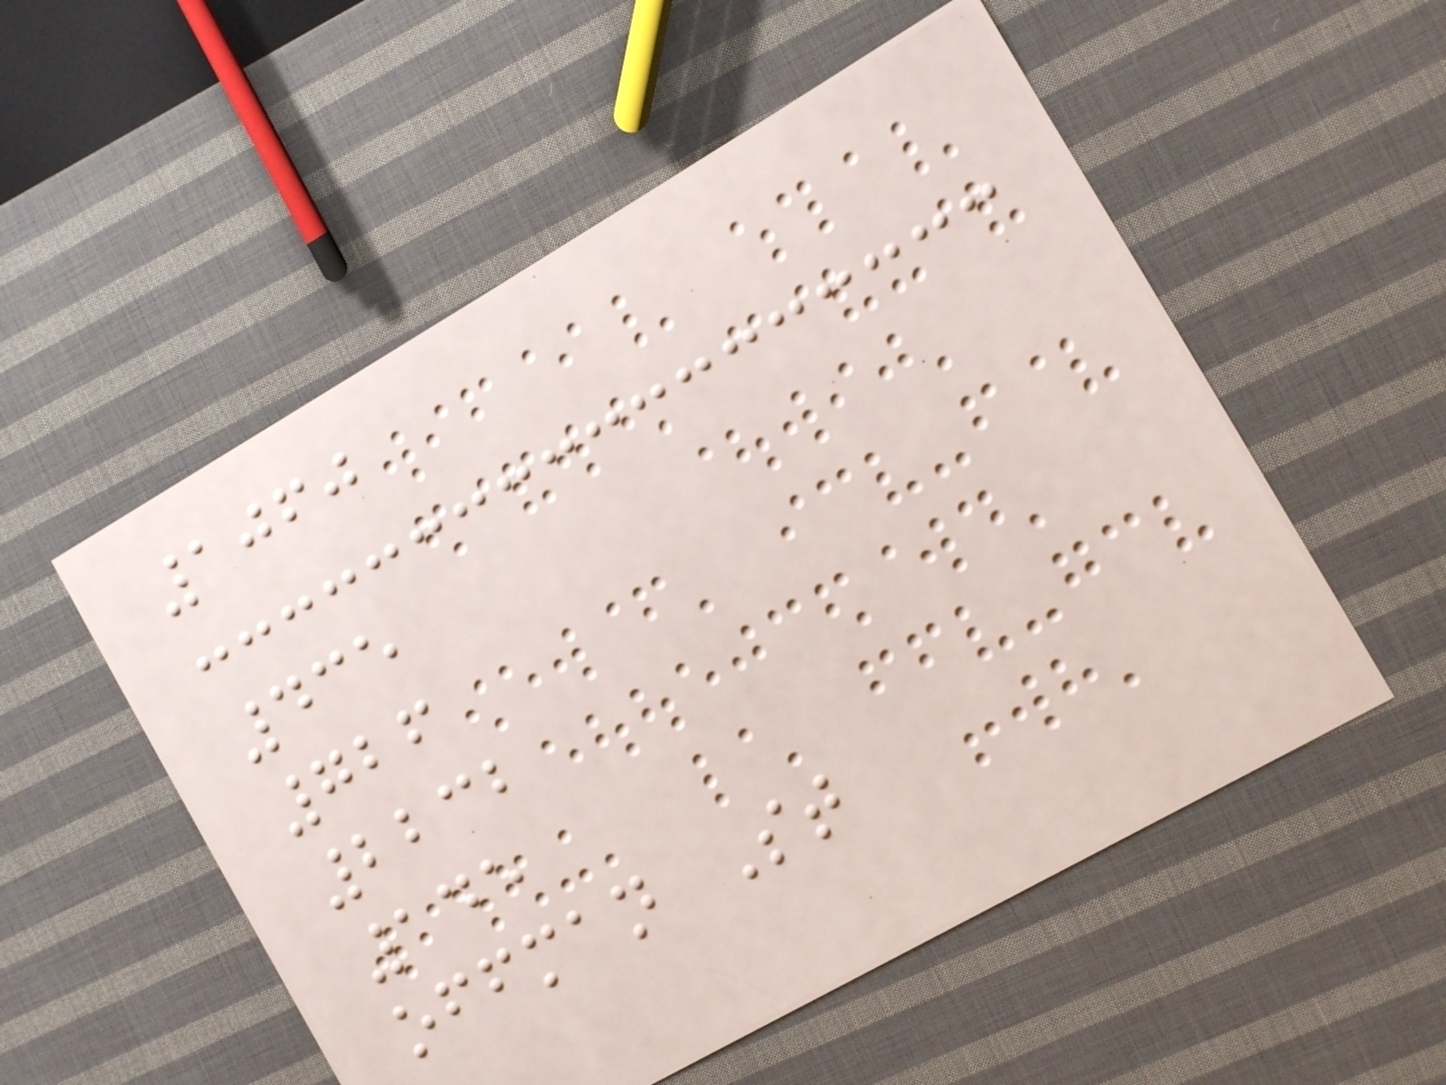1060
435
726
2232
145
offman St
